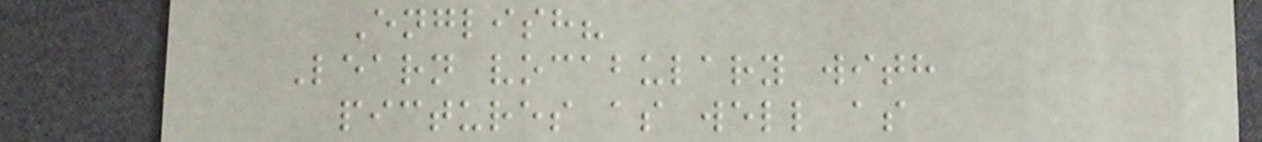English?
Learn vocabulary with
pictures as well as
